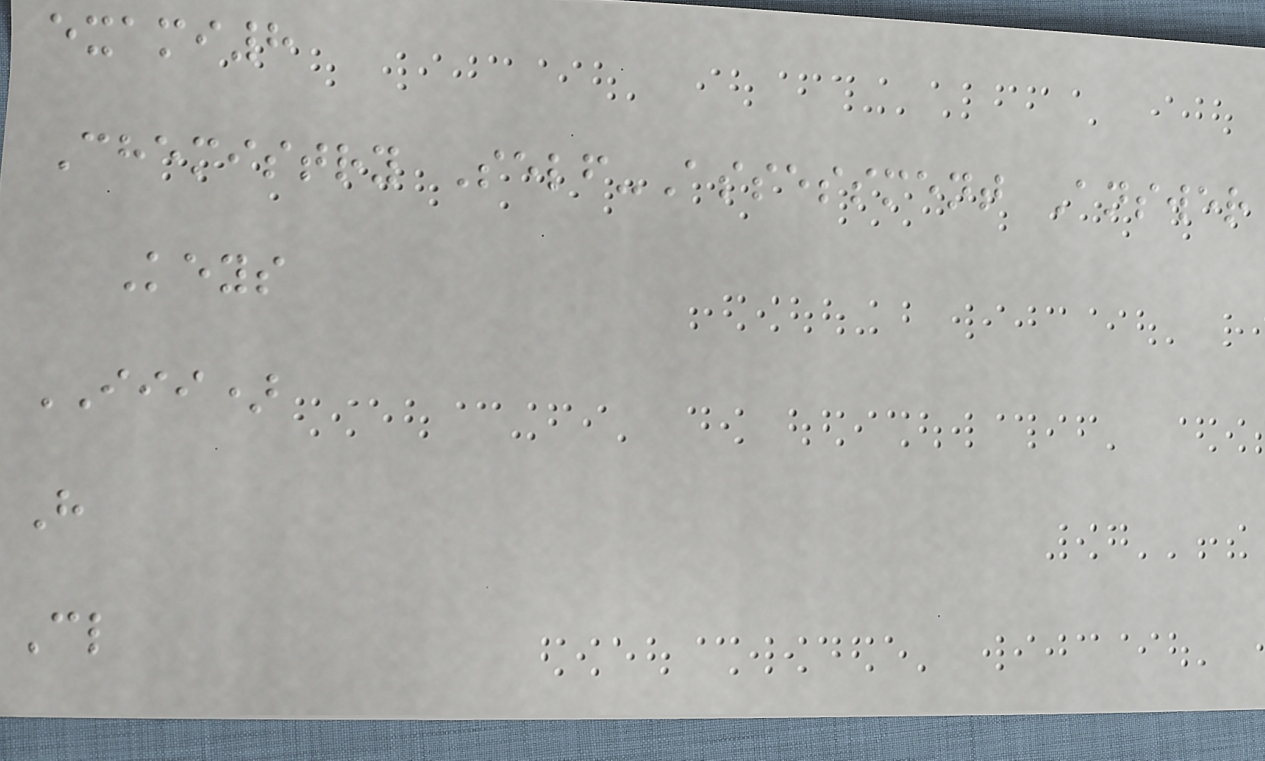exami8
Chemistry Self-Assessment Answer
Keys
III)
H
Cl
